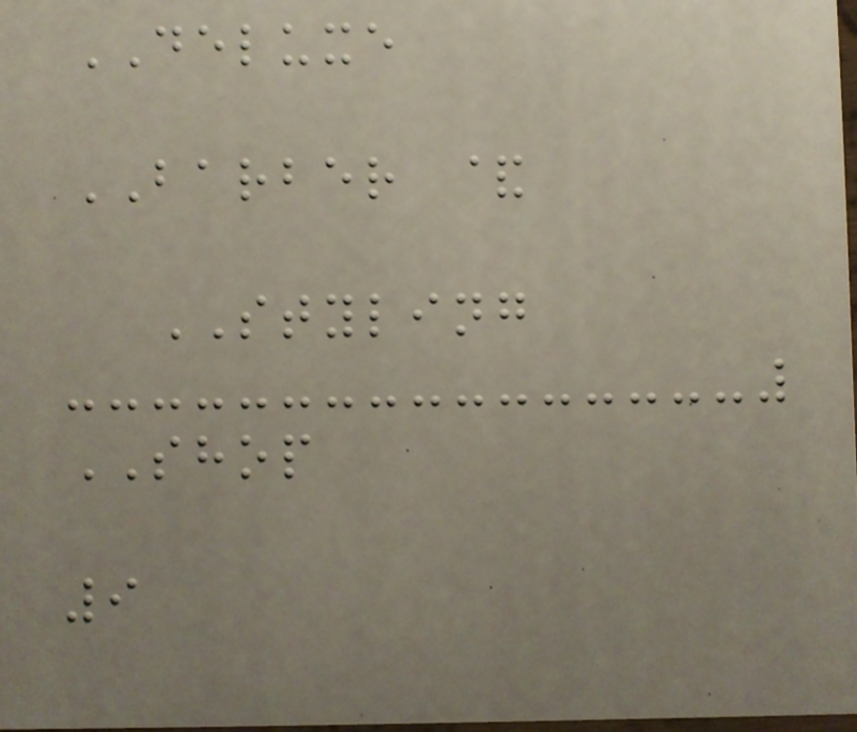DELUXE
BARBER &
STYLING
SHOP
9
